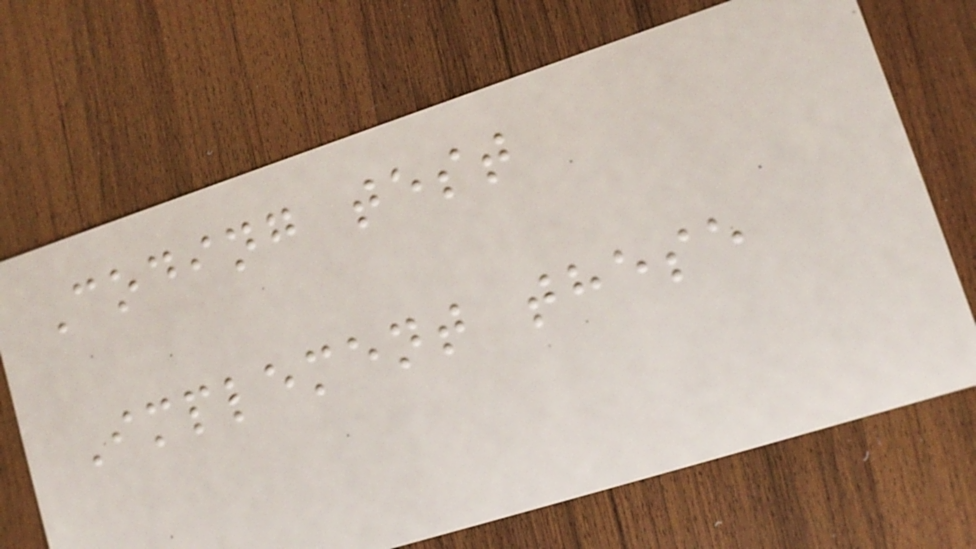Coding test
Implement these
